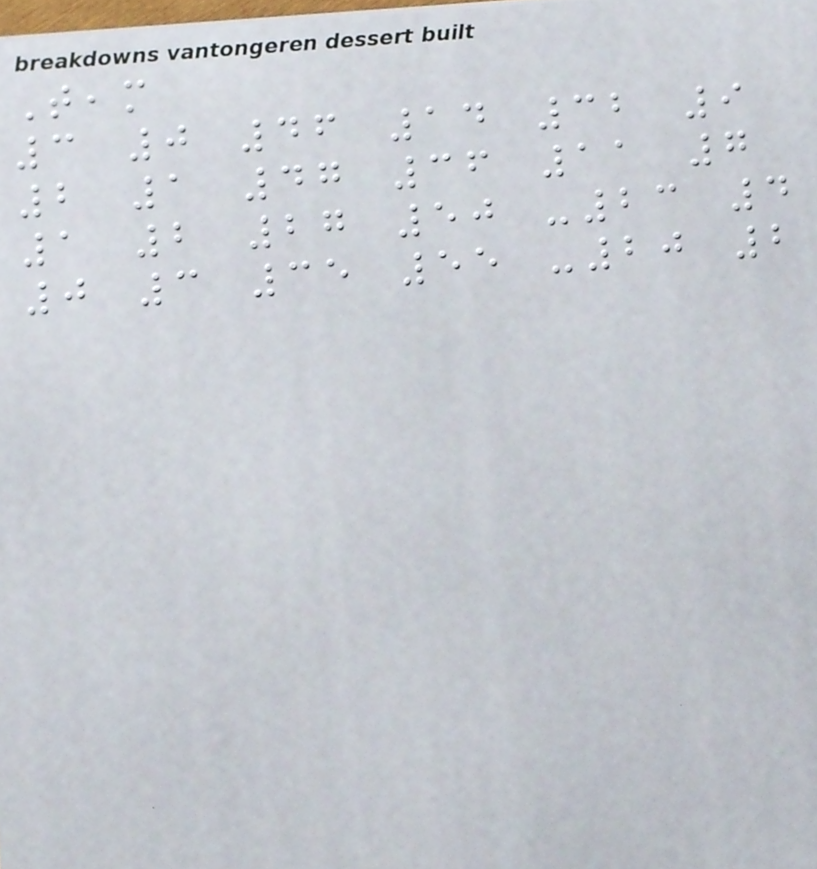Team
3 0 46 14 32 9
2 1 47 36 11 7
1 2 27 50 -23 4
0 3 35 55 -20 2
